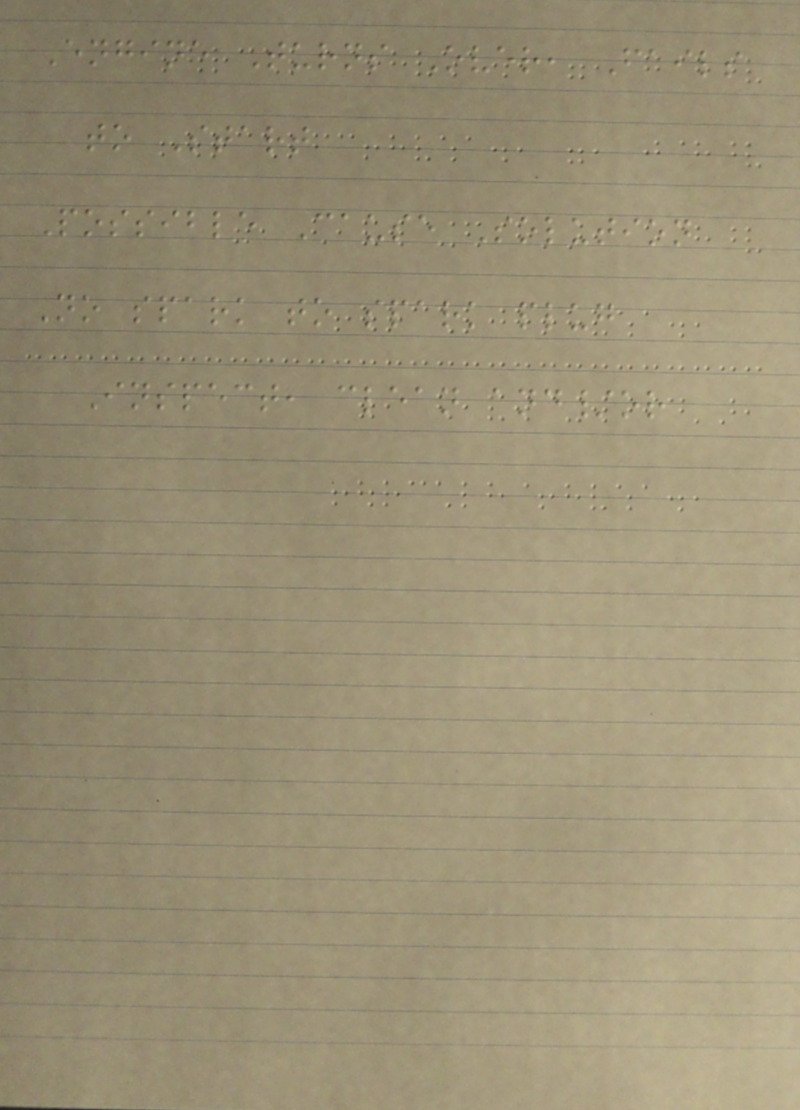Engine Turns Over, Fails
to Start
Possible Cause Solution
No spark to spark plug
Inspect, clean and/or
